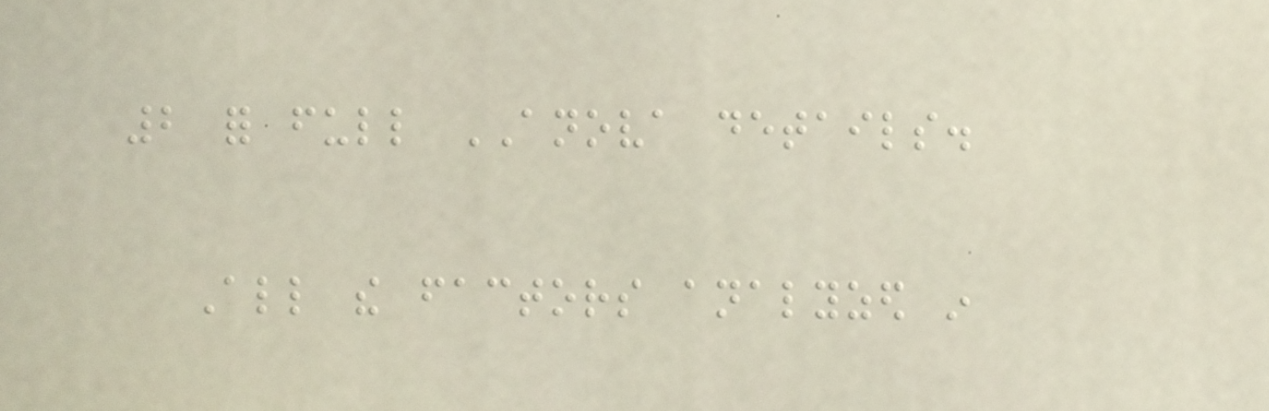2 for full ANOVA details.
All the factors analyzed in
